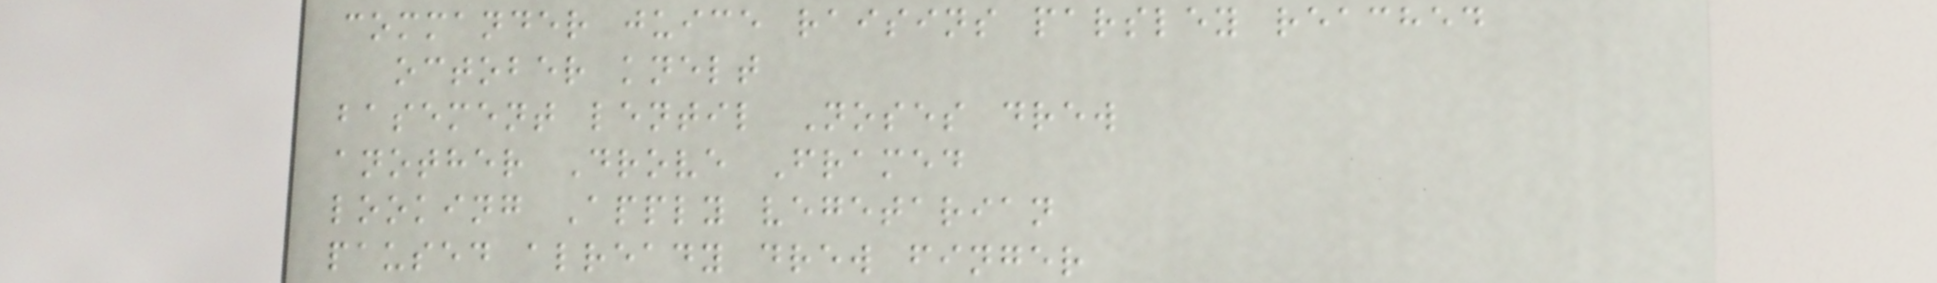commander juice raisins parsley reached
october knelt
basement lentil Noses drew
another Drove Framed
looking Apply vegetarian
paused already drew finger
